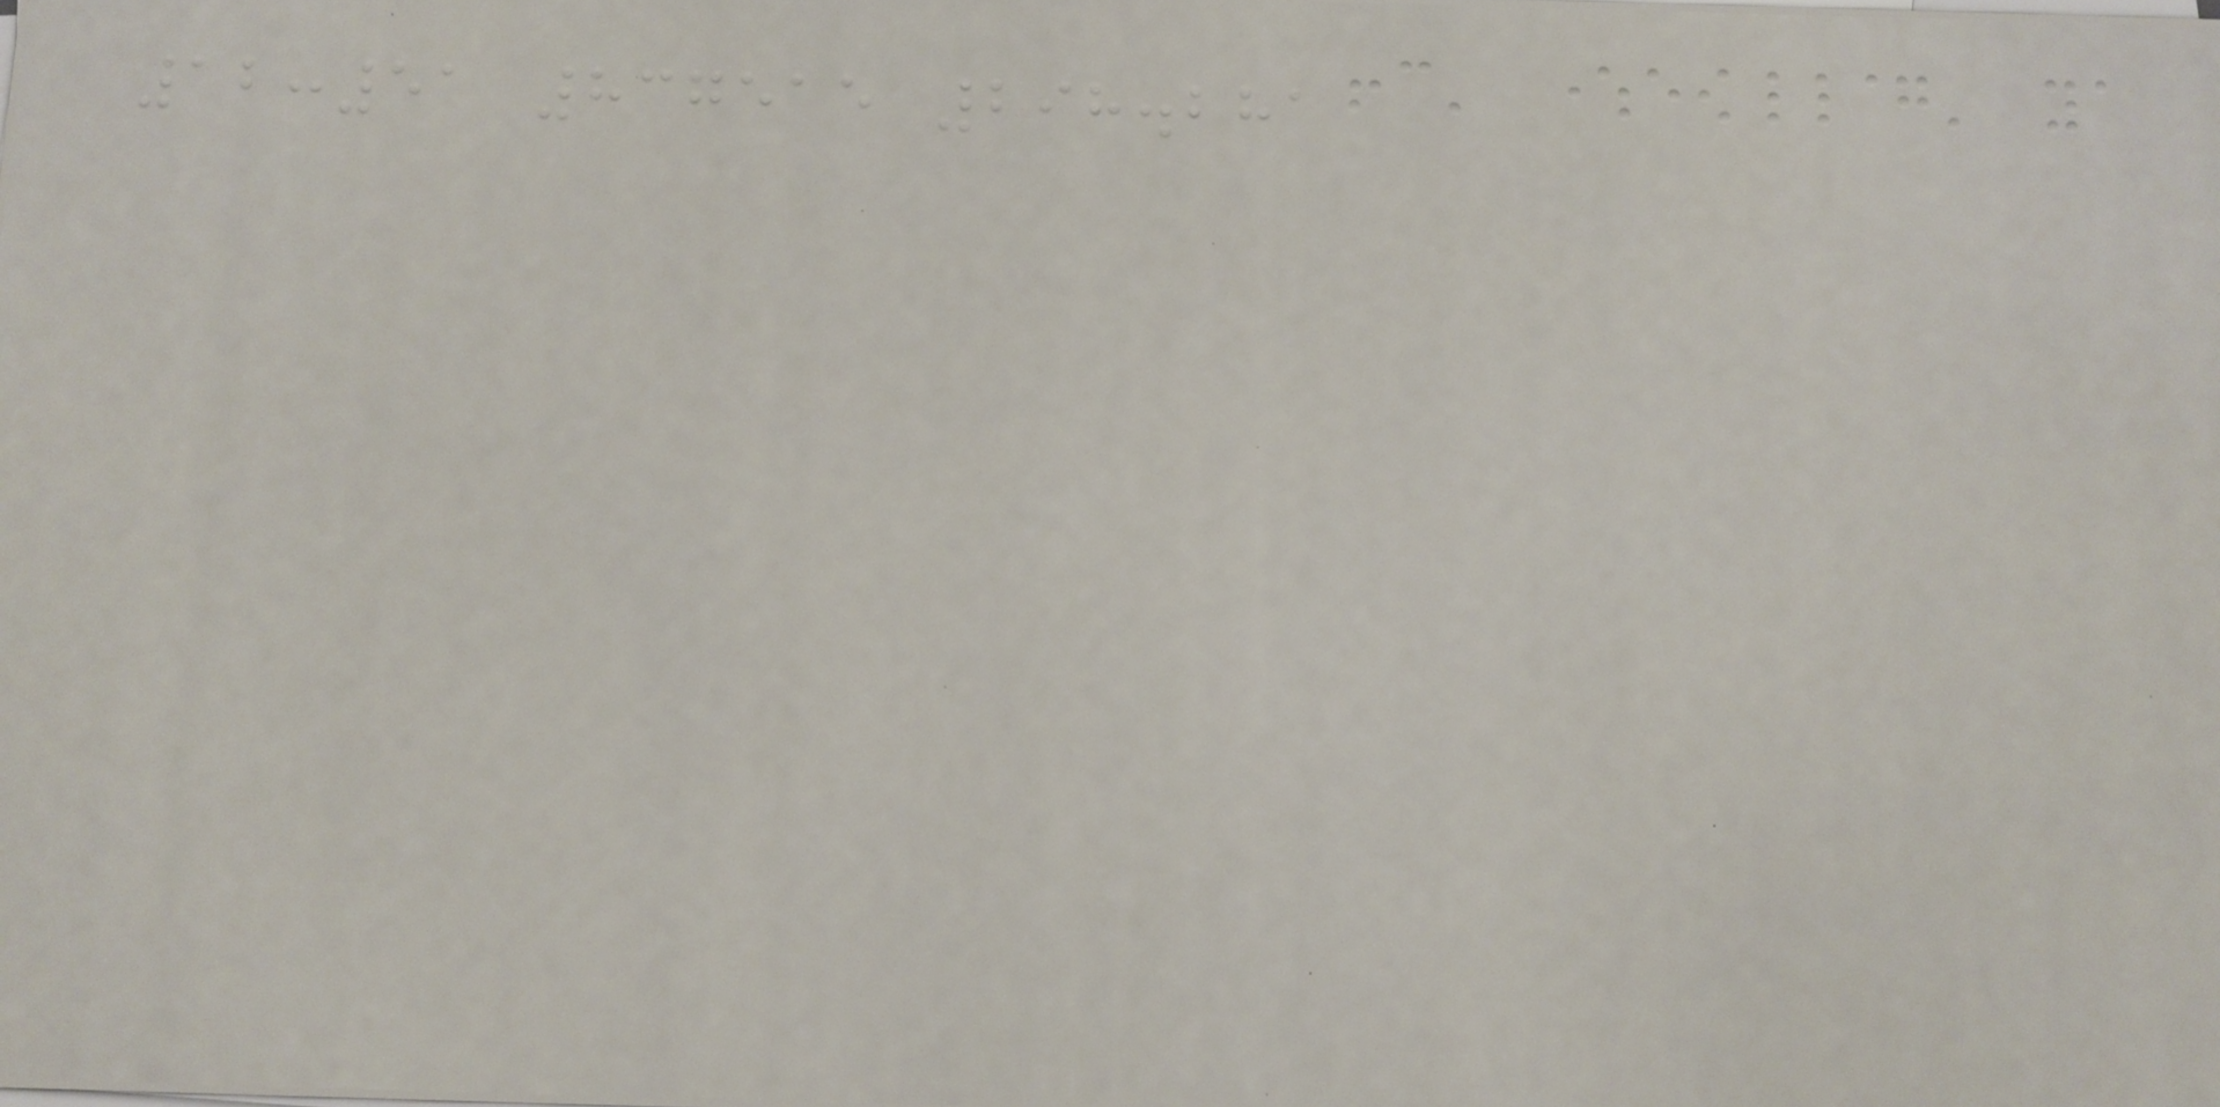12:51 837515 298.281
